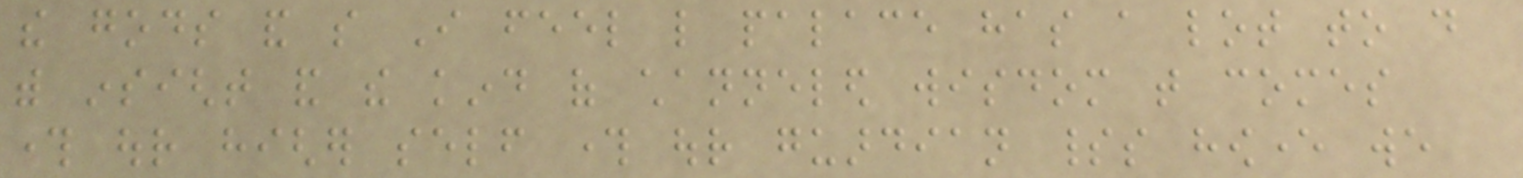the gods and so I feel like palace has a lot to do
with insight and the kind of channeled wisdom that comes
through our higher self through our guardian spirits however we
